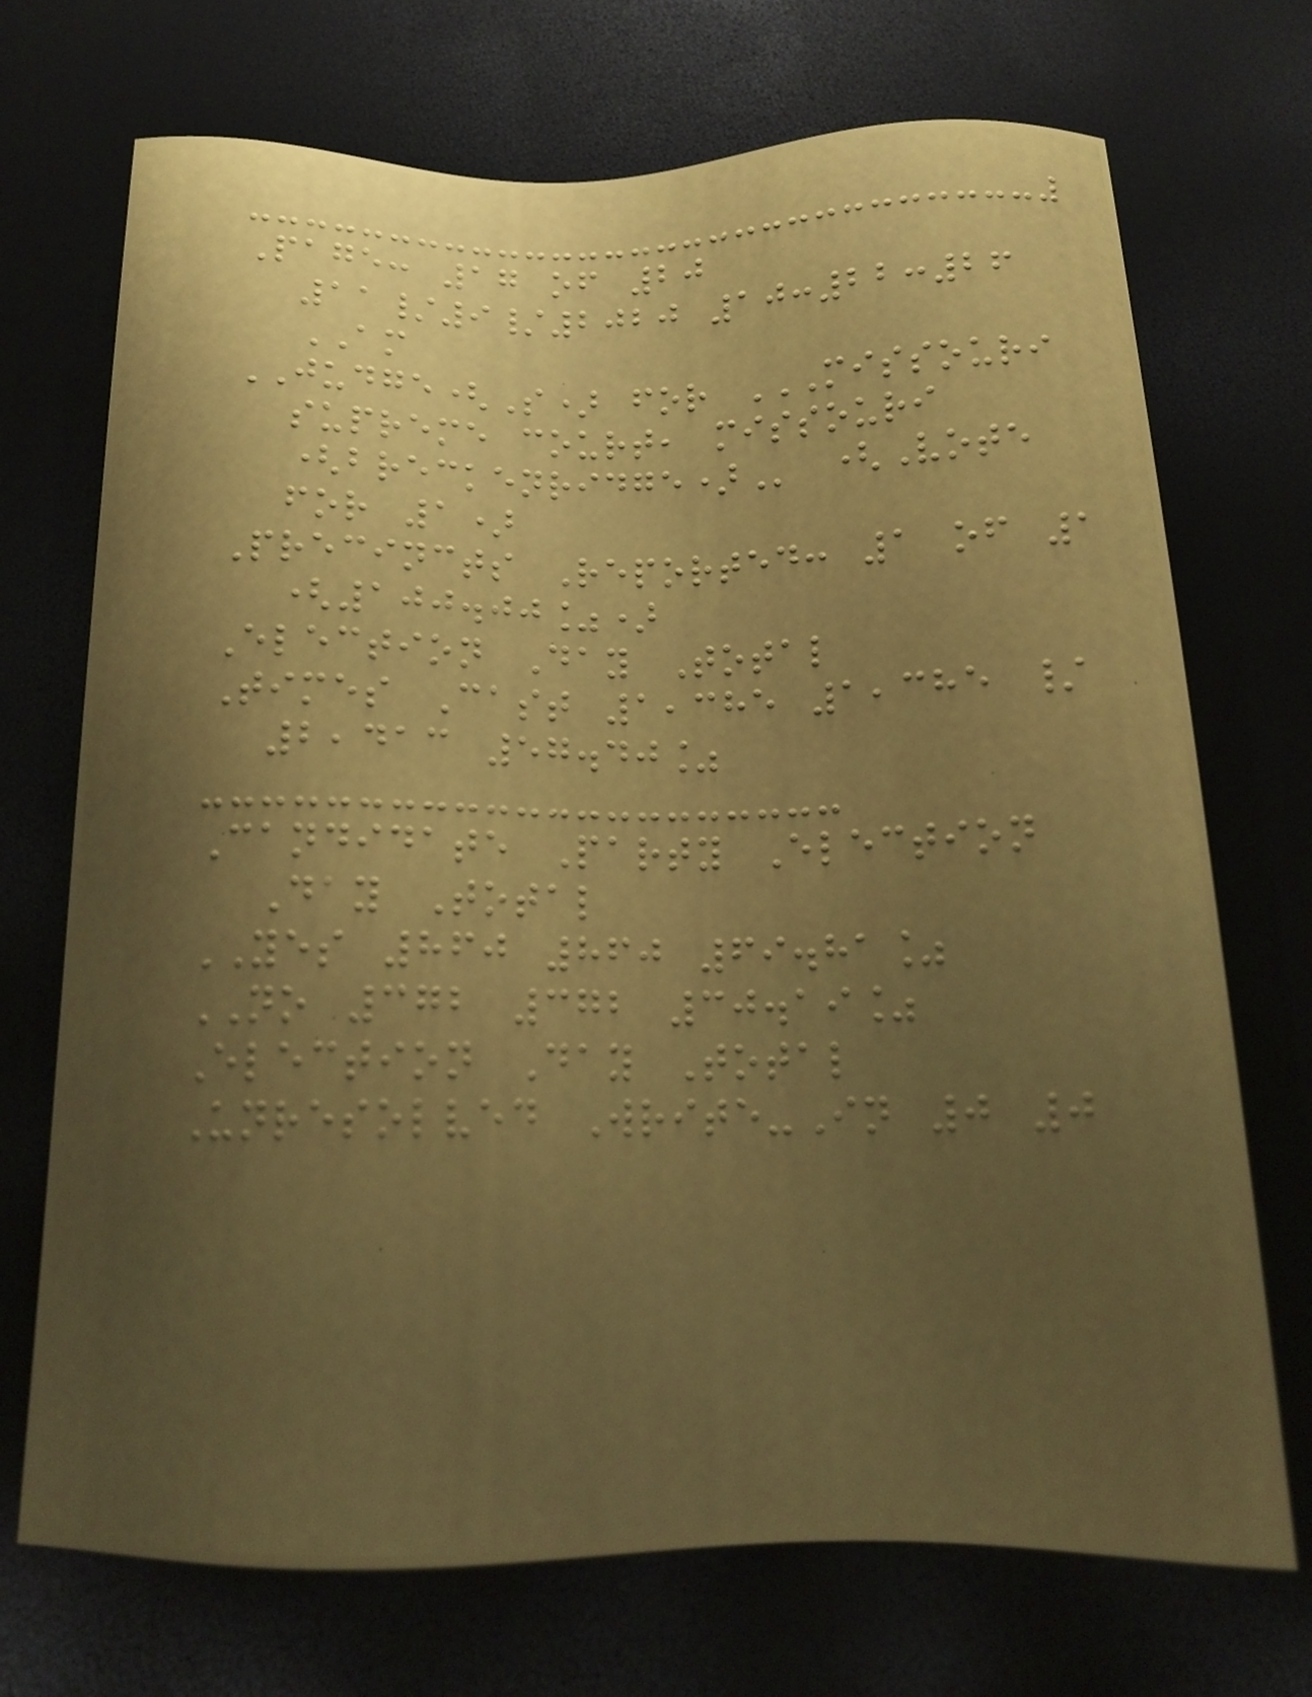Page: 17 of 20
11/9/2020 10:22:26
AM
JUDGE(S) for MISSOURI
SUPREME COURT, MISSOURI
(BRECKENRIDGE) (Vote
for 1)
Precincts Reported: 1 of 1
(100.00%)
Election Day Total
Times Cast 1,385 1,385 /
2,413 57.40%
Candidate Party Election
Day Total
YES 860 860 69.81%
NO 372 372 30.19%
Election Day Total
Unresolved Write-In 0 0
